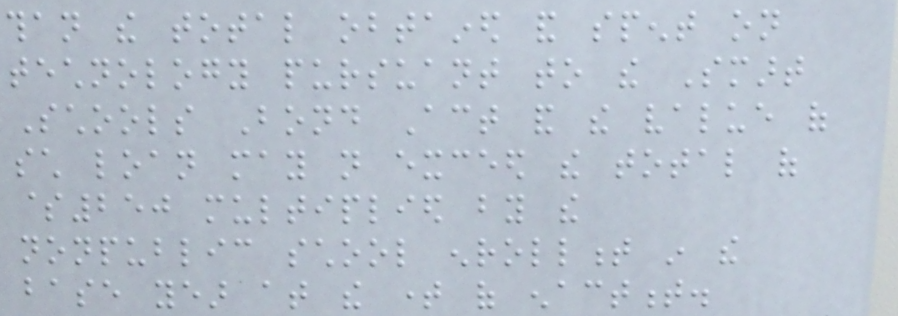than the total obtained and spent on
technology pursuant to the Smart
Schools Bond Act and the value of
such loan may not exceed the total of
$250 multiplied by the
nonpublic school enrollment in the
base year at the time of enactment.
